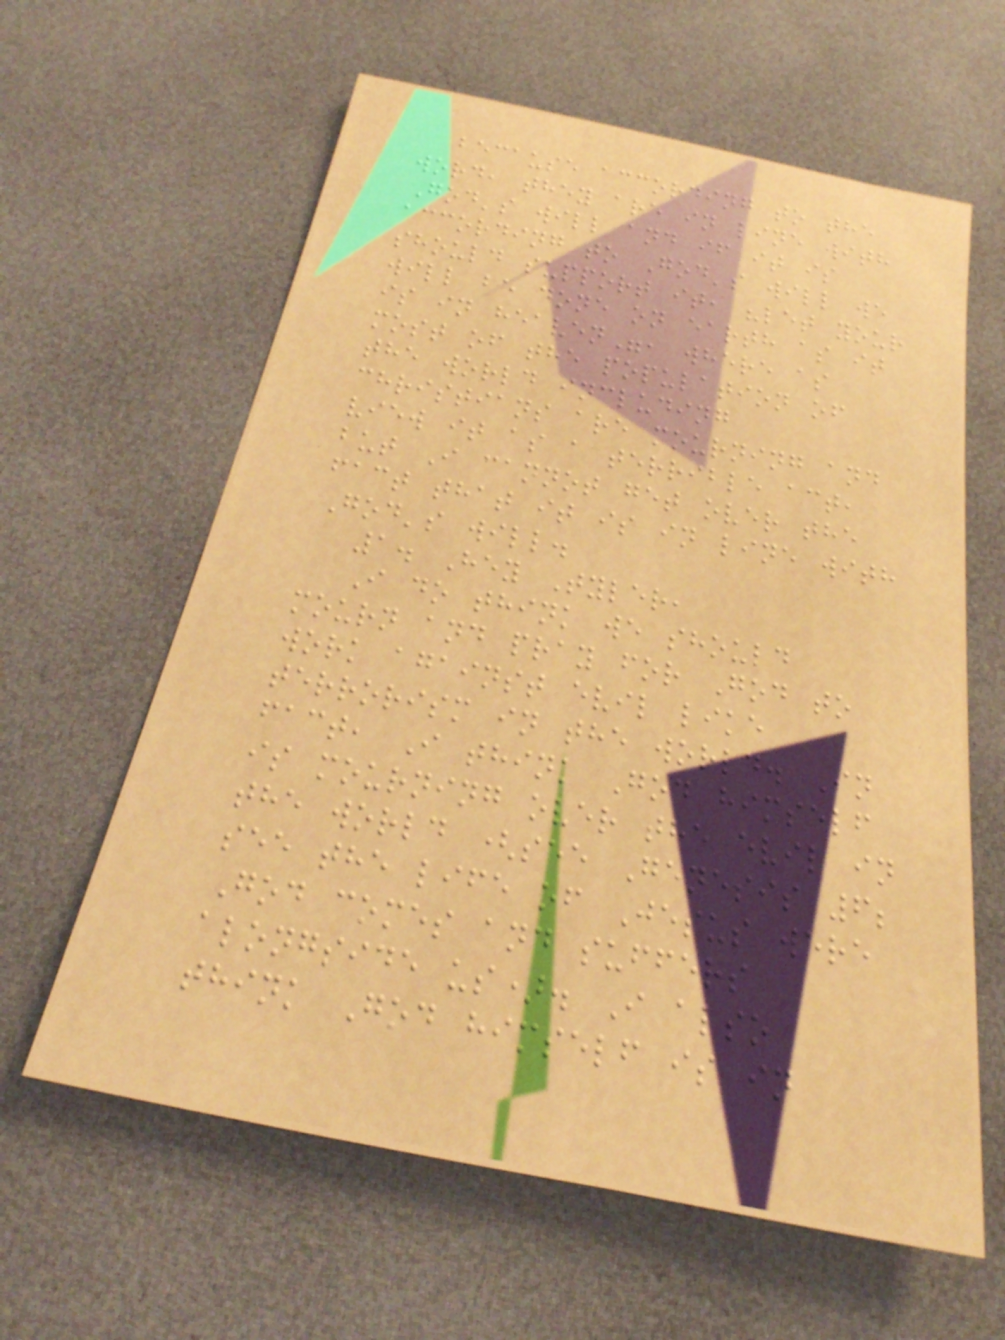because according to the
word, they are in line with
God's will and if it is
according to God's will we
should support it, "let your
will be done on earth as it
is in heaven", where as
most of the population of
the world including
christians are mourning and
view it as a terrible act,
but I cannot get over the
fact that it is in line with
God's will.
1. Hey Tyler,
I do think we should
mourn and pray for God to
work against evil like
terrorism in the world. In
fact, I think God himself
is mourning over the evil in
the world (see Genesis 6;
see the life of Jesus were
God comes and suffers
alongside us). I also
think God himself is in
